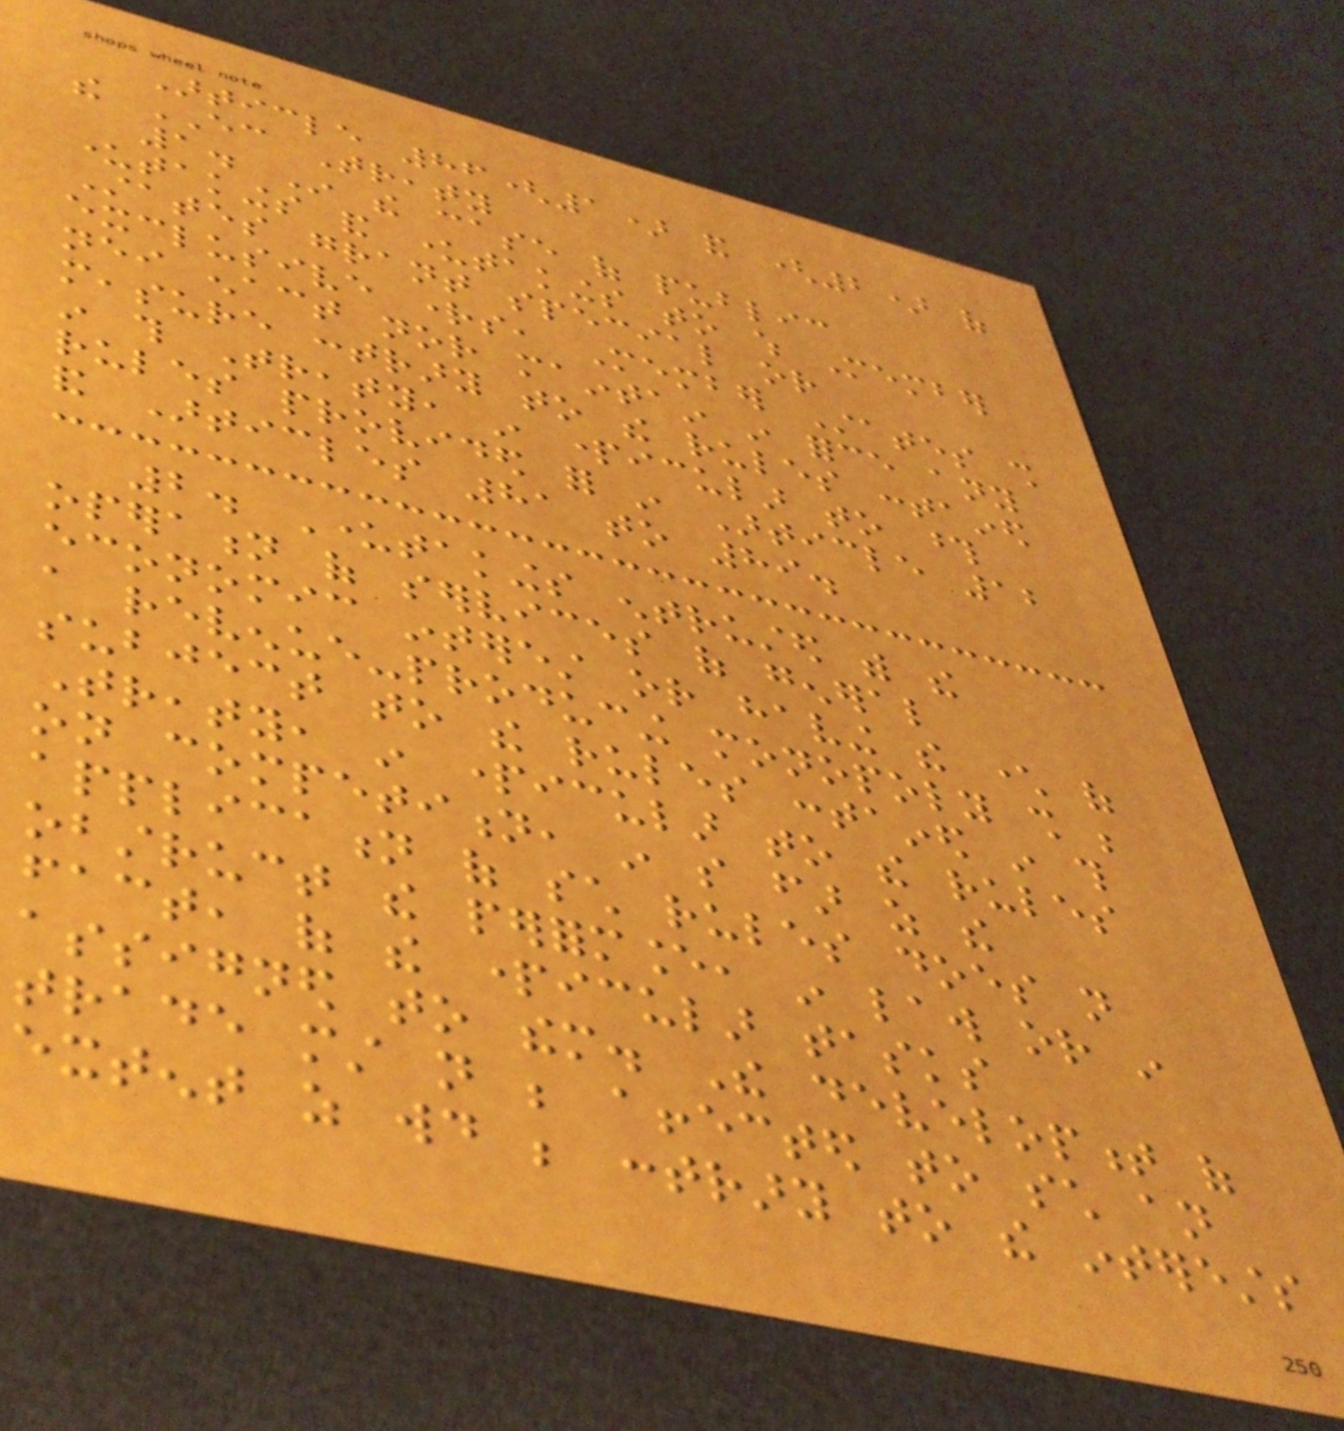Article 86(1) and (2) of
the EC Treaty
1. In the case of public
undertakings and undertakings to which Member
States grant special or
exclusive rights, Member States shall
neither enact nor maintain in force any
measure contrary to the rules contained
in this Treaty, in particular to those
rules provided for in Article 12
and Articles 81 to 89.
2. Undertakings entrusted with the
operation of services of general
economic interest or having the character of
a revenue-producing monopoly shall be
subject to the rules contained in this
Treaty, in particular to the rules
on competition, in so far as the
application of such rules does not
obstruct the performance, in law or in
fact, of the particular tasks
assigned to them. The development of
trade must not be affected to such an
extent as would be contrary to the interests
